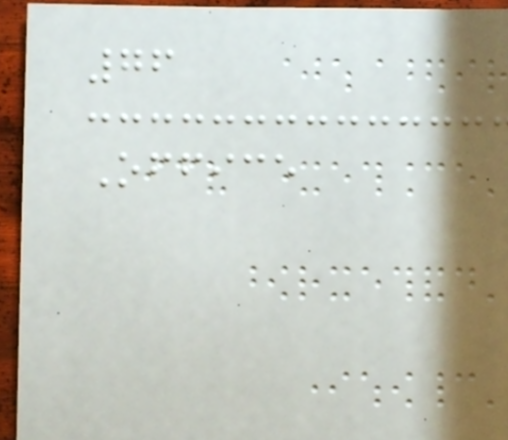76
Office
